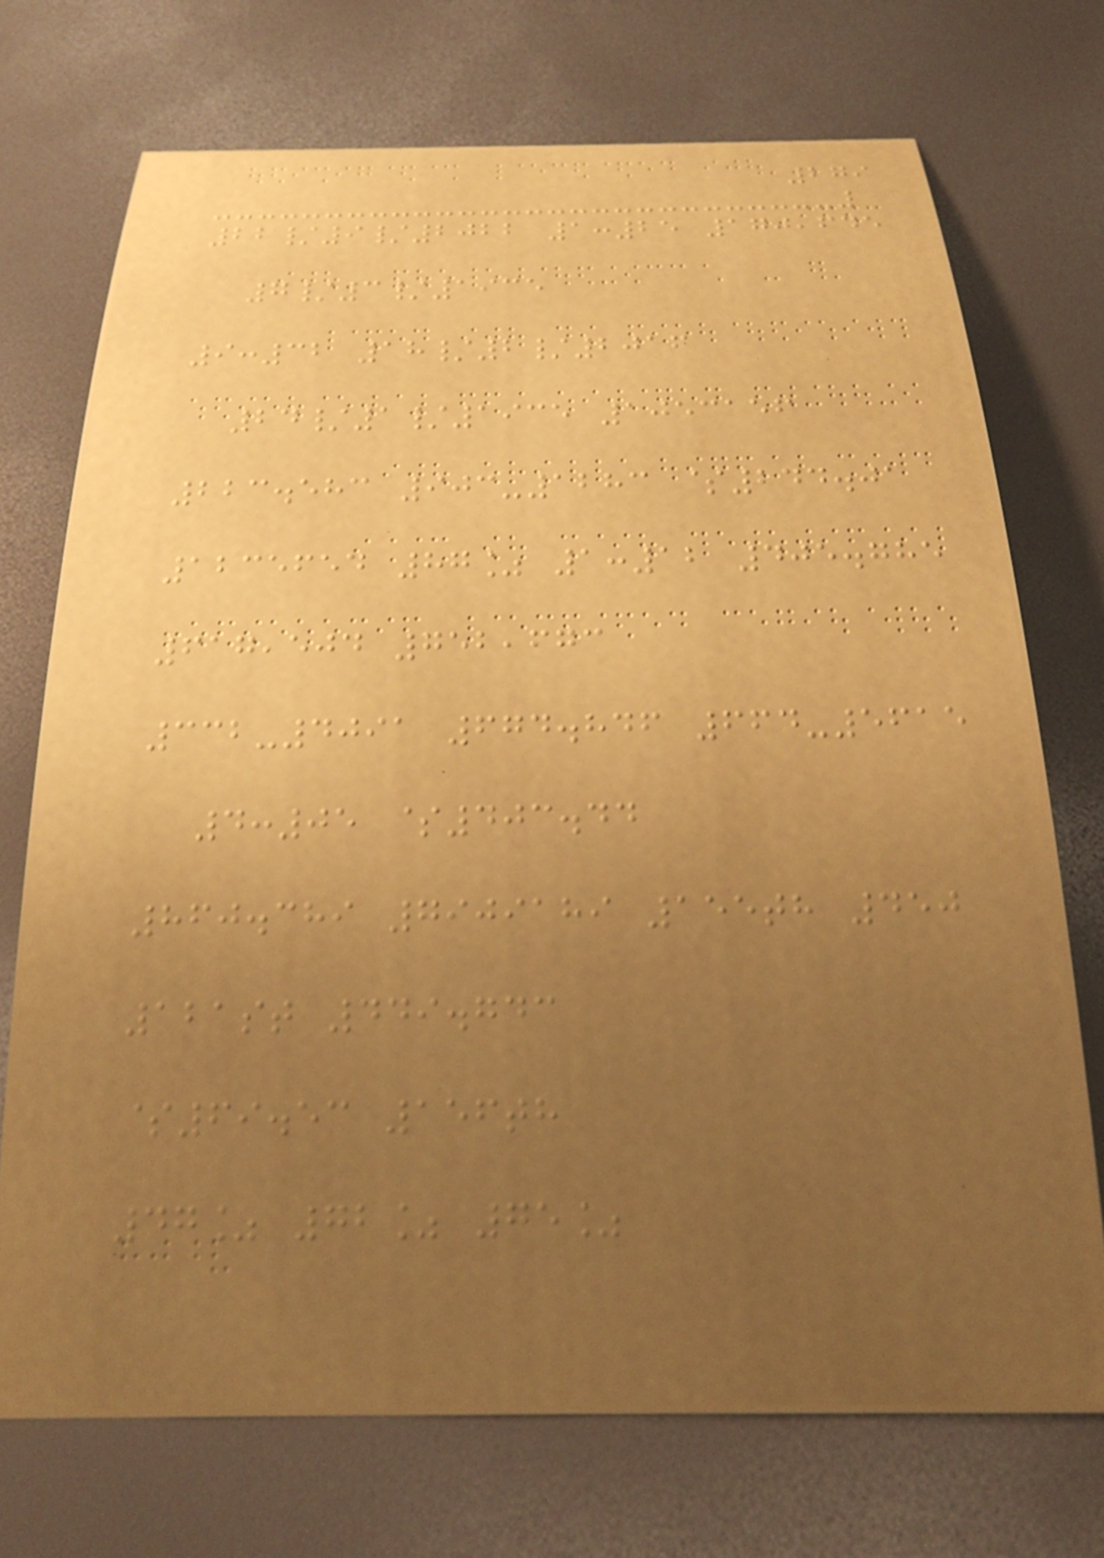279
22/9/2022 1:25 170,645
7/3/1935
9:32 18/2/2016
24/1/1935 1053156
223.583 903-1283 $244.01
1235654 87% 1:12 405.785
617,504 752,673
332-4091 674.846 664-5615
4:05 $403.44
860.389 7909189 155th 450
121st 449.743
$69.53 156th
47% 72% 75%
